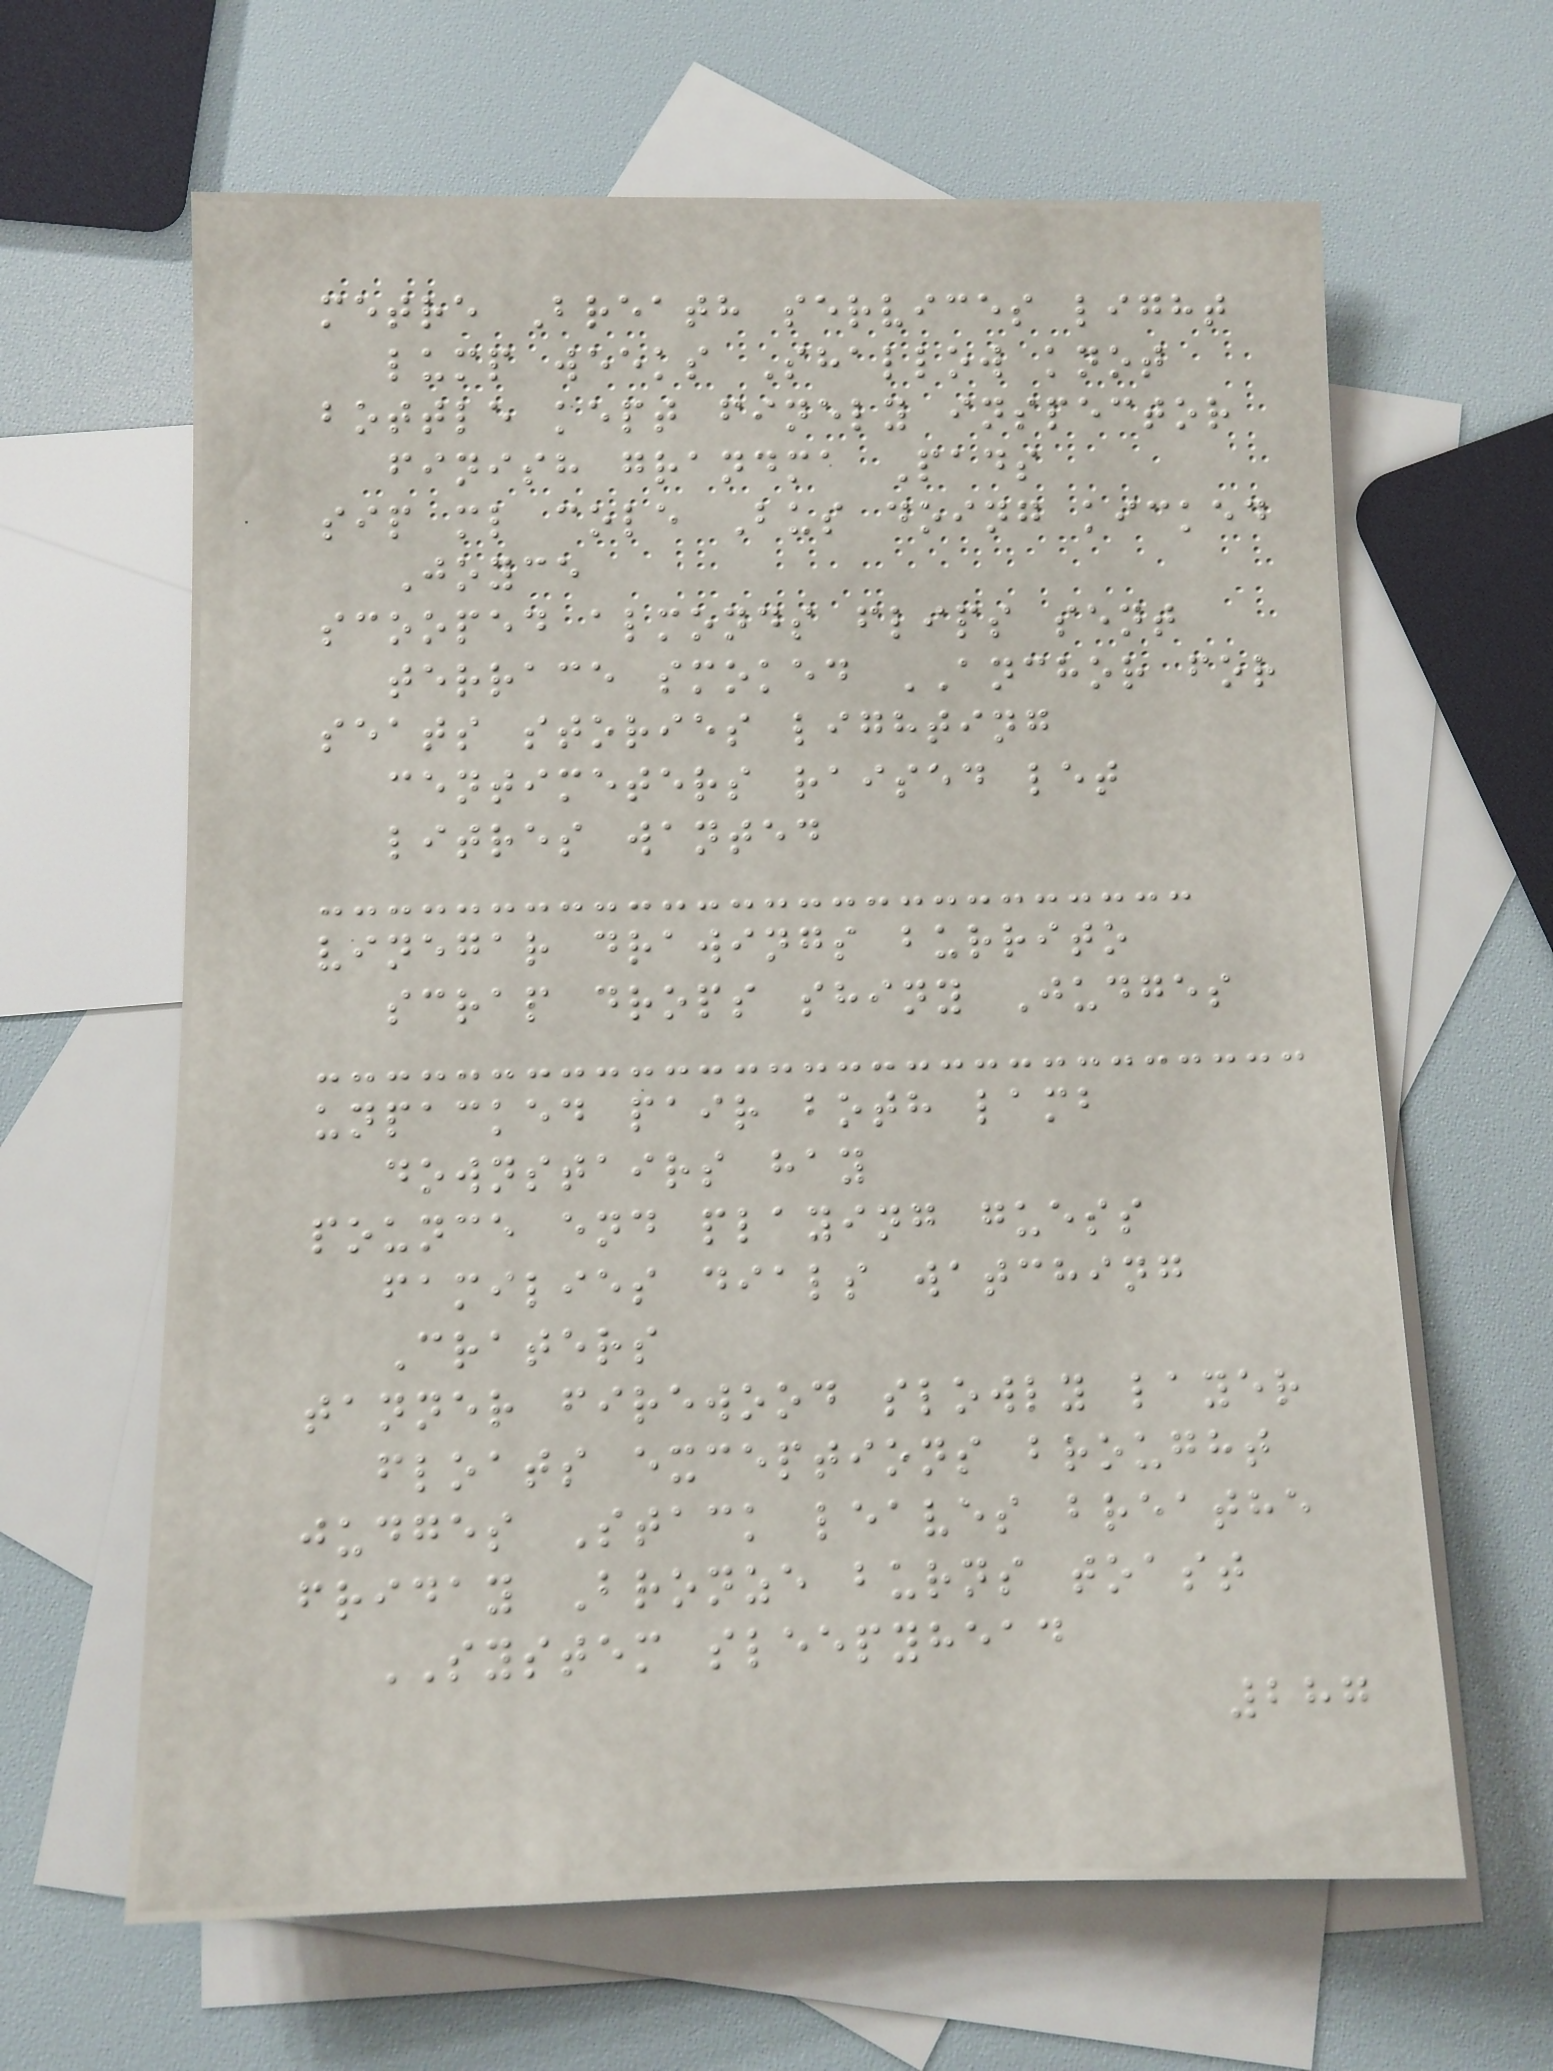metre Breath services light
lump weeks Shallow knot
bottle kept finely inspector
finish grandma Pads
sip ml cole Bus doing kicked
Joyce
scooped almonds flips sent
terrace smoked ANCHOR for
seats stories lighting
centimeters raised let
litres wanted
vinegar drawings burrito
scrap drops shiny Judges
unpacked pair both lamb
downstairs hay
pounce end playing guess
families dials watching
Craters
tanner firewood slowly layer
floats exceptions brought
judges Stack leaves breathe
friday Bronze burns toast
SYSTEM sleepyhead
287
